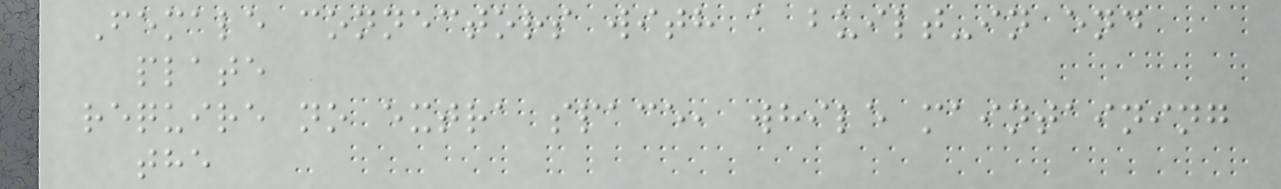Female connectors with a built-in end
plate
require no extra space, while maintaining
the
